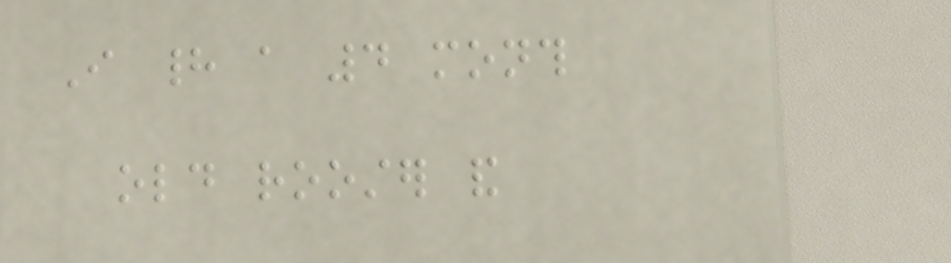I had a 4 month
old rooster and
